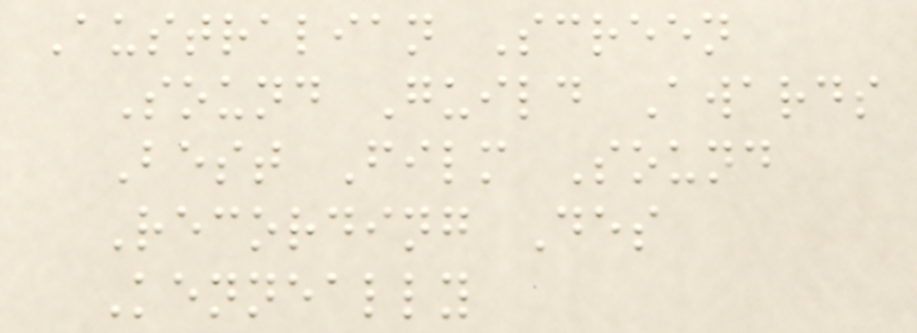Australian Screen
Sound Guild Awards
Best Film Sound
Recording Des
Kenneally
